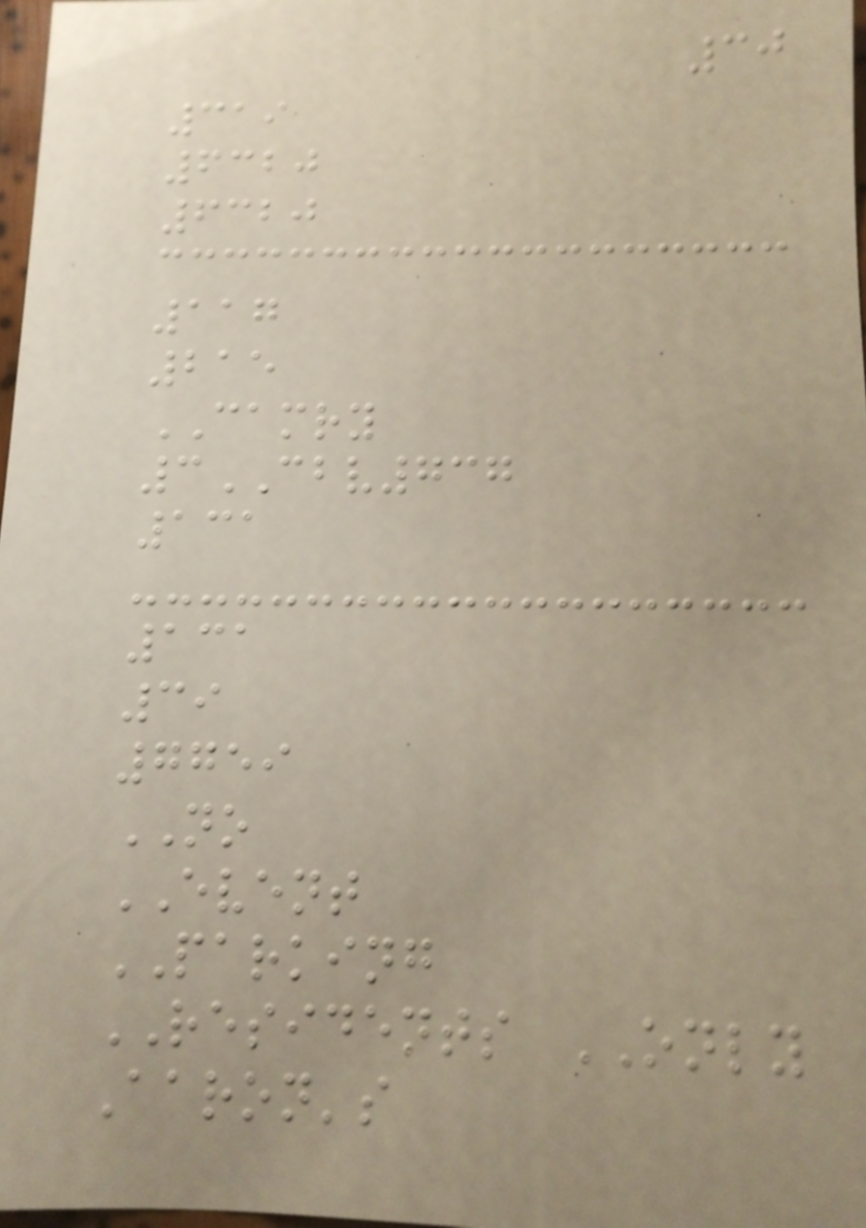30
319
6320
6320
117
215
CAMRY
3CBV737
131
131
39
7759
NO
EVENT
PARKING
RESIDENTS ONLY
Aaron's
